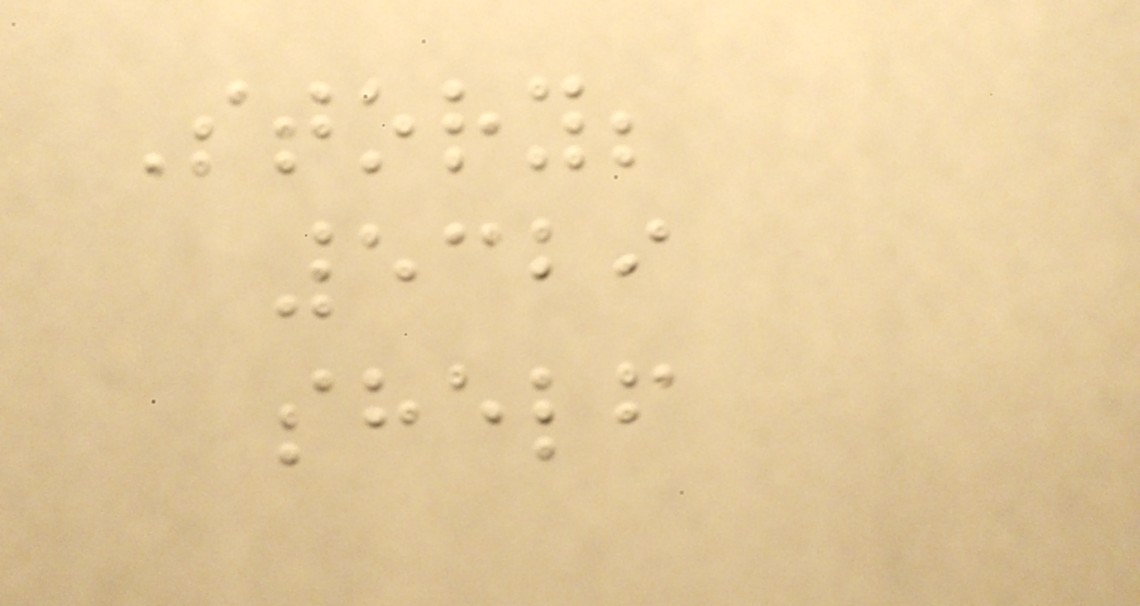Story;
5329
shelf
